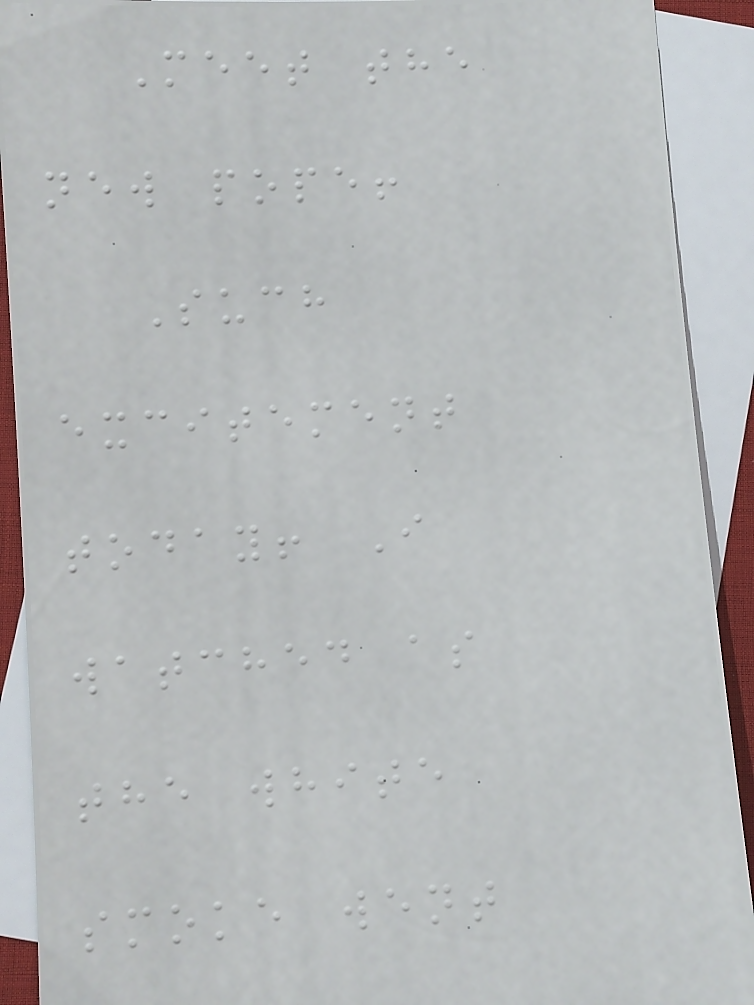Meet the
new pope!
Such
excitement
today! I
watched as
the white
smoke went
